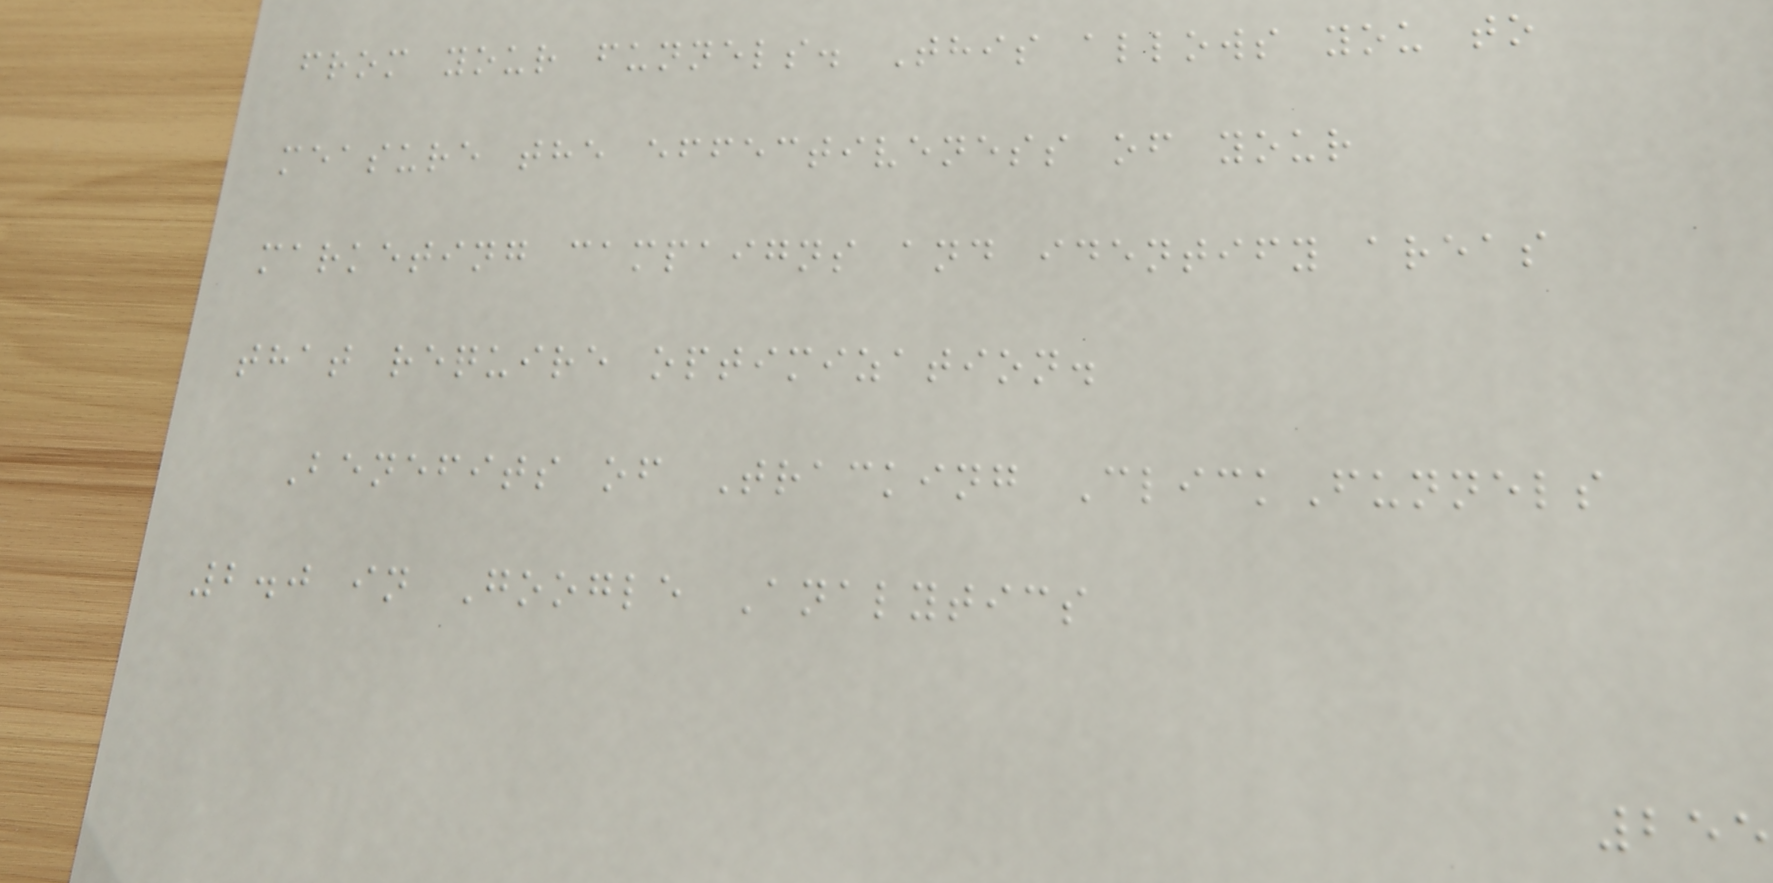from your funnels. This allows you to
measure the effectiveness of your
marketing campaigns and identify areas
that require optimization.
Benefits of Tracking ClickFunnels
2.0 in Google Analytics
255
